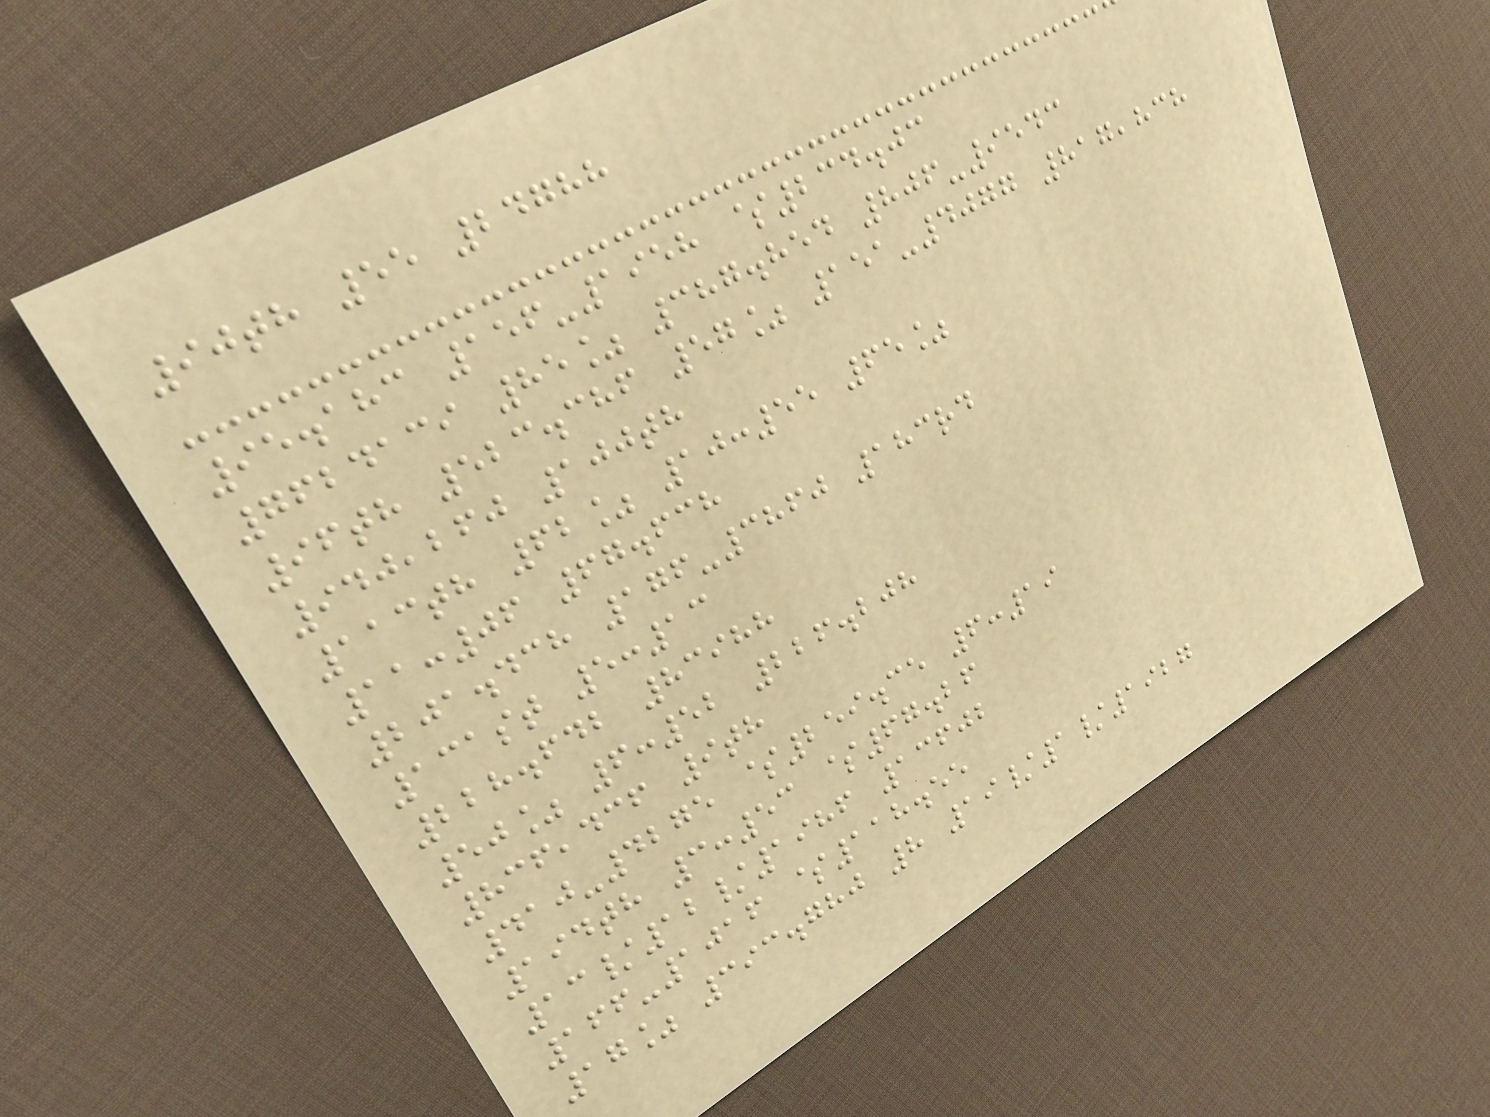90th 55 24788
95.183 156-1958 $234.03
7624139 85% 387.854 806-9543
96th 523.386 57% 151-4077 817,838
940,260 100th
113th 62% 10:55 65%
11:06 67.638
201.438 176-3860 183rd
131st 5:13
228.642 83988
50% 6:52 226.208
836,436 9th
410-4275 $259.35 6:19
194th 3:53 $67.26
13/12/1986 13602
166-1016 $118.55
17% 393.780 8 19/1/1927
